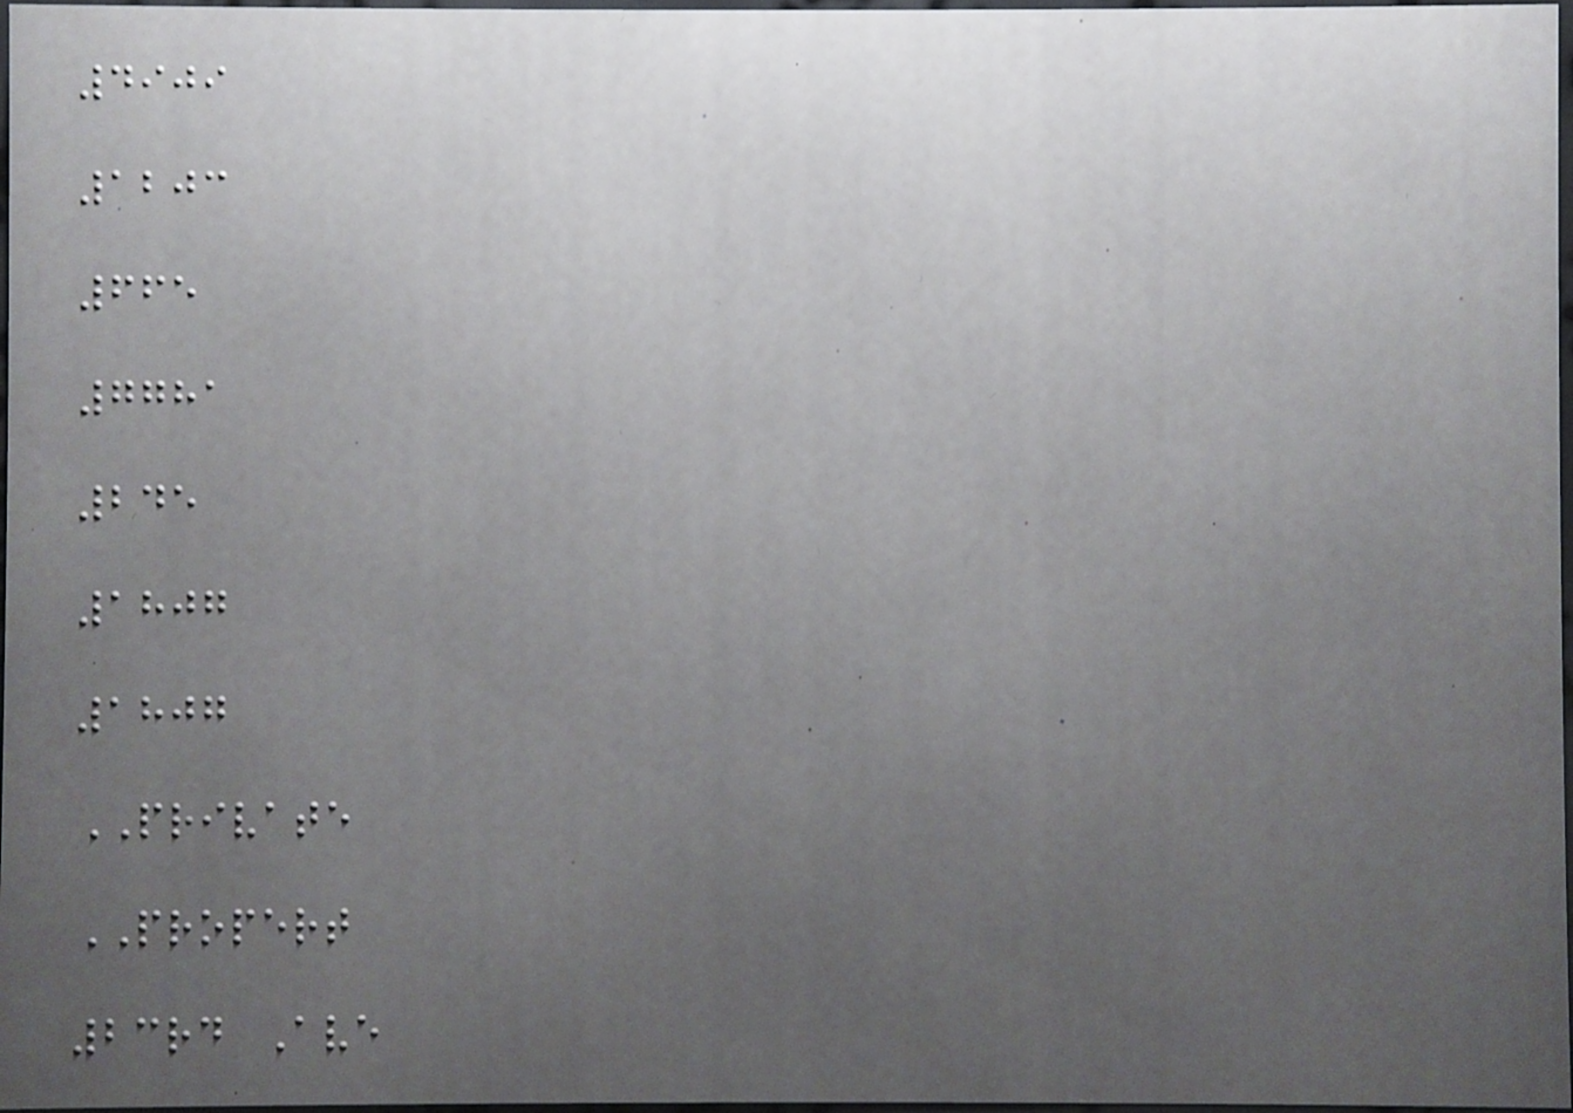4909
1203
665
7781
245
1807
1807
PRIVATE
PROPERT
23rd Ave
